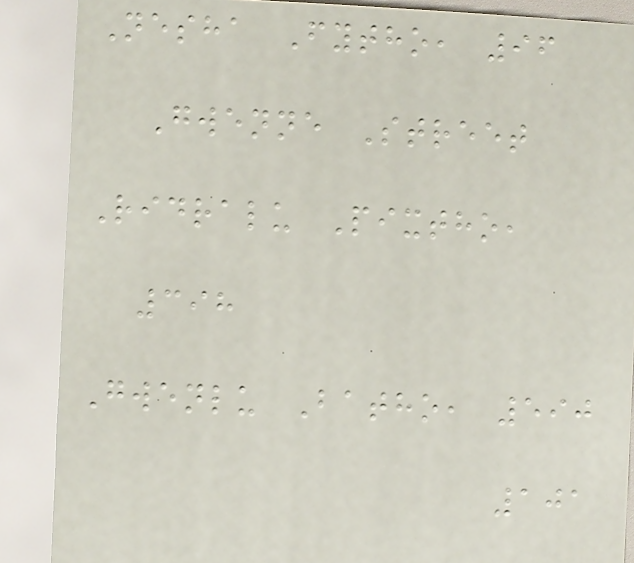Nesha Fytho, 96
Gwenne Street
Ridralu Pixtho,
398
Gwenlu Batho, 590
101
